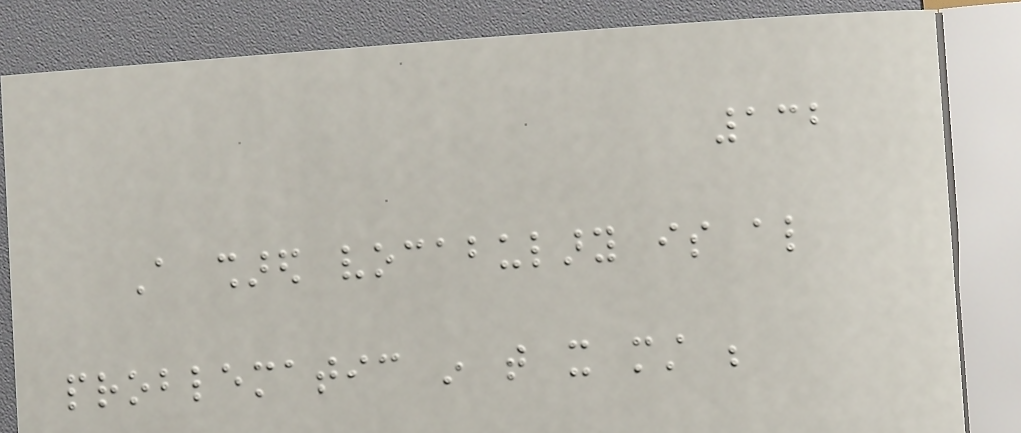132
A shared vocabulary is also
problematic in that it must be
